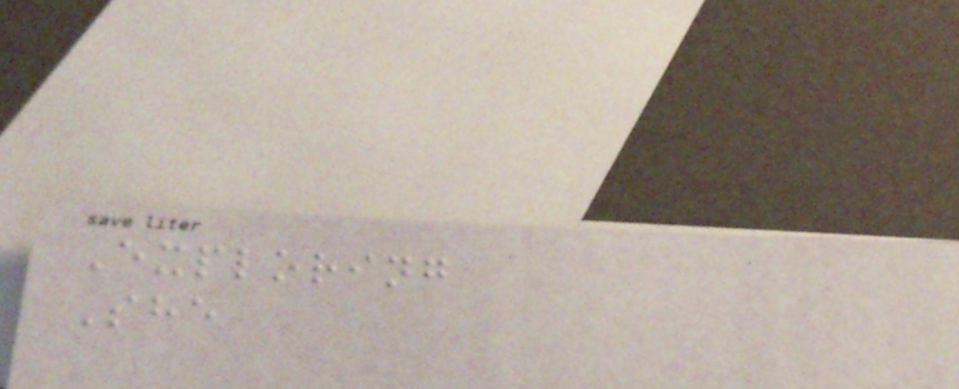Exploring
She
